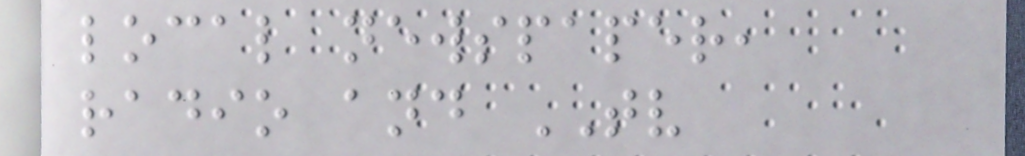local newspaper,
radio and TV
